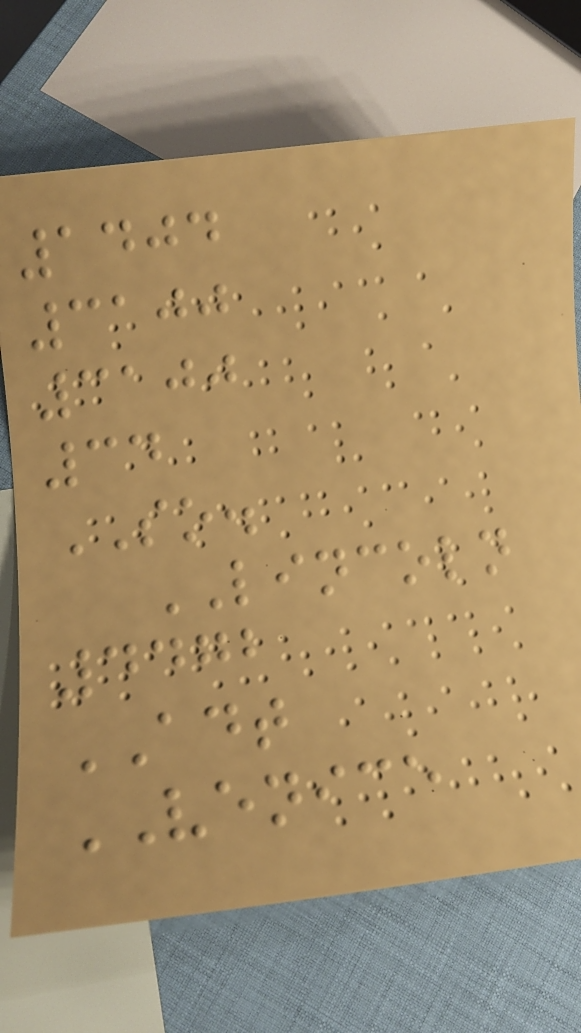1404
3100
3100
34
SO.
LINCOLN
4472
ADT
VENICE
